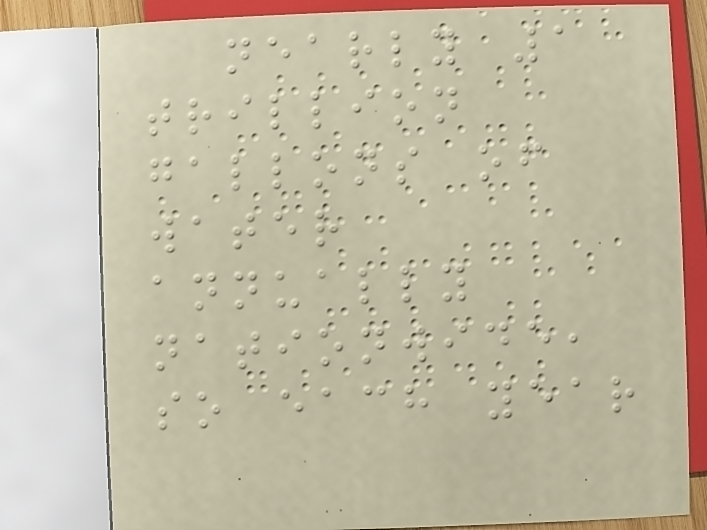nearly 1
trillion
gallons of
water
annually
nationwide,
so each year
